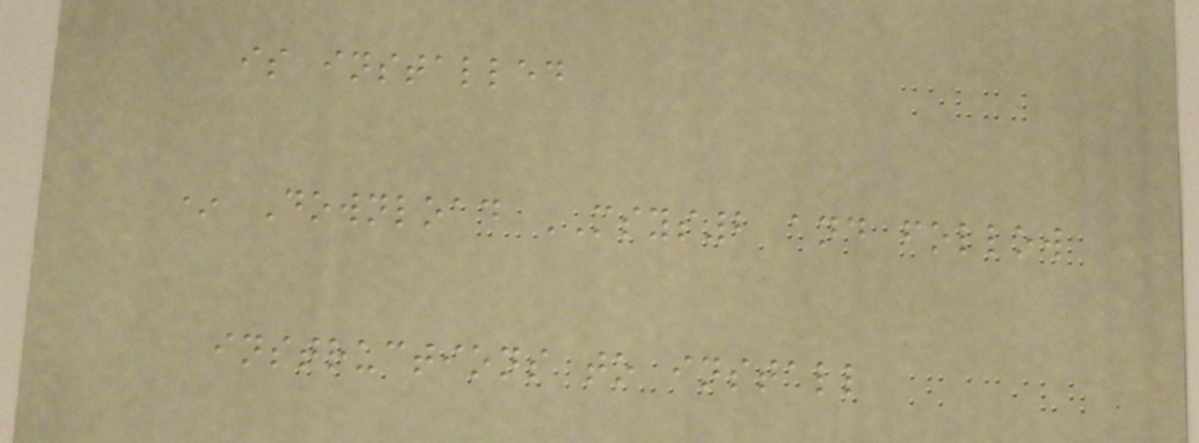is installed
* Download MSYS2 and follow
instructions to install
